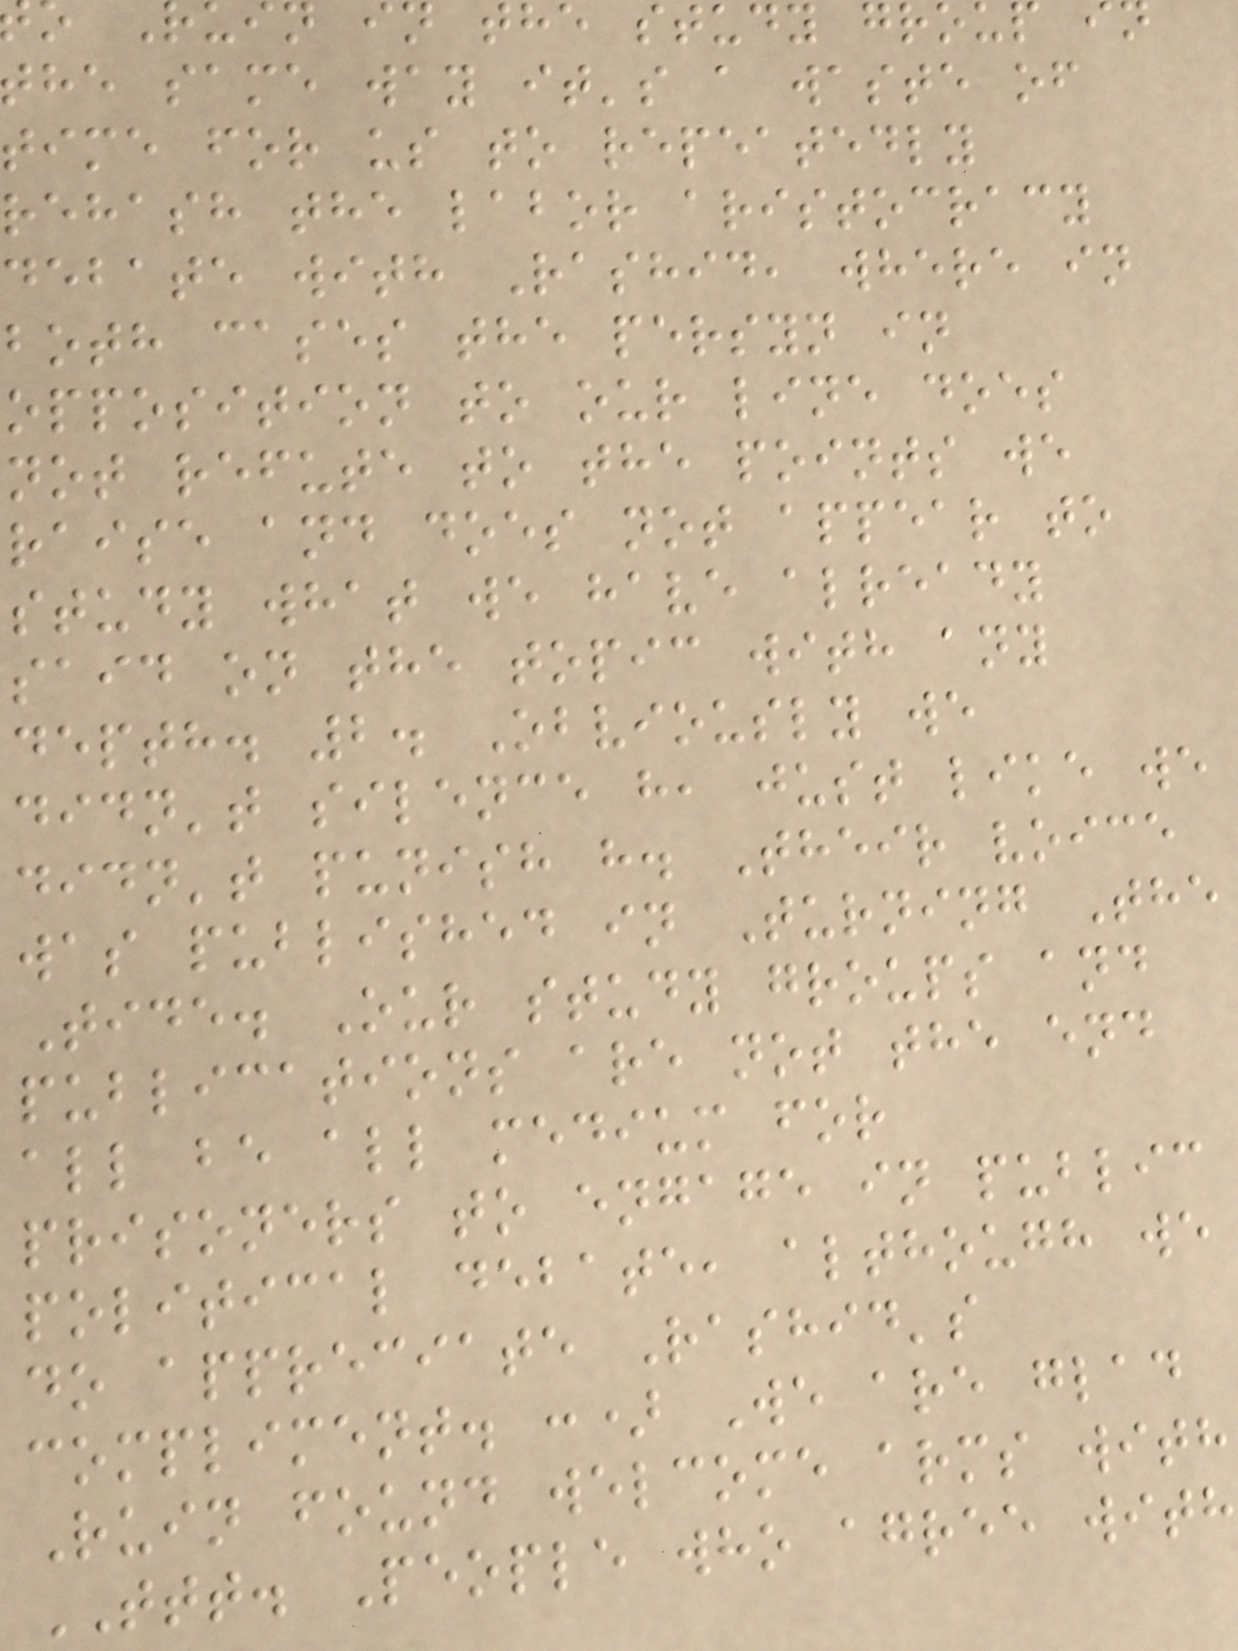the study gro
he same way it's a waste of
time for us to repeatedly
rehash the labor aristocracy
debate with Rashid, where in
both cases the persyn in
opposition to our line does
not refute to the points we
raise and does not appear to
study what we have already
said on the topic with any
depth. 2. Obviously we
didn't silence h, just like we
didn't punish h. Their voice
was published in Turning The
Tide. Our study groups and
publications are not the end
all be all medium for
prisoners to engage in public
political debate, although we
do appreciate Rashid's
compliment. :) We are glad
Ruin found welcome arms with
TTT. People who agree with
